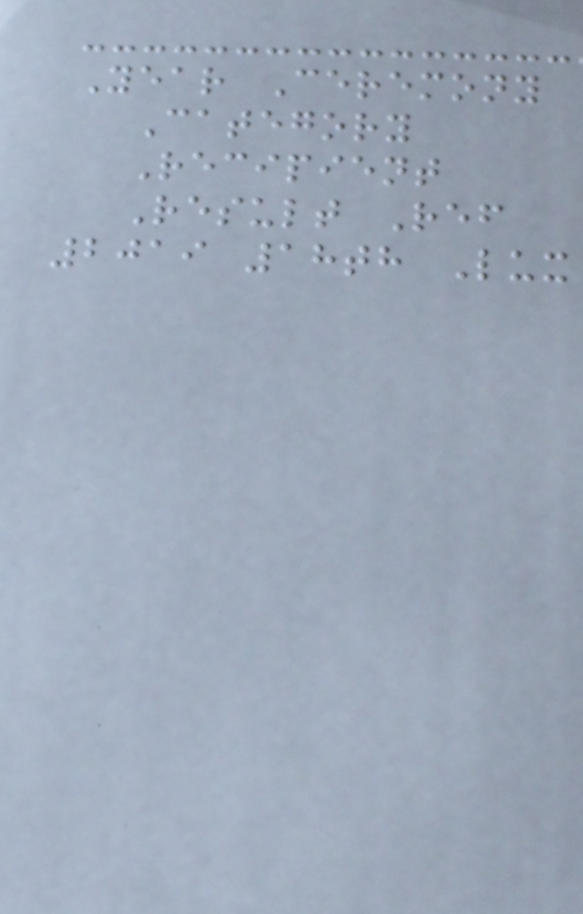Year Ceremony
Category
Recipient
Result Ref
2019 18th Lux
